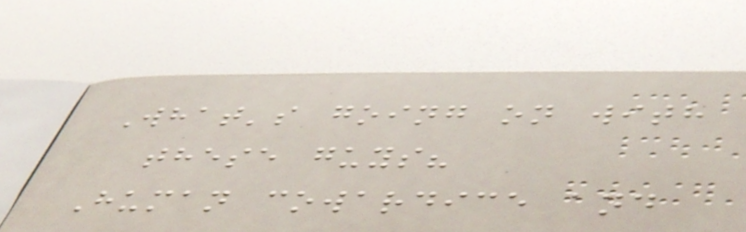What's going on with
these guys?
Human cowardice and
